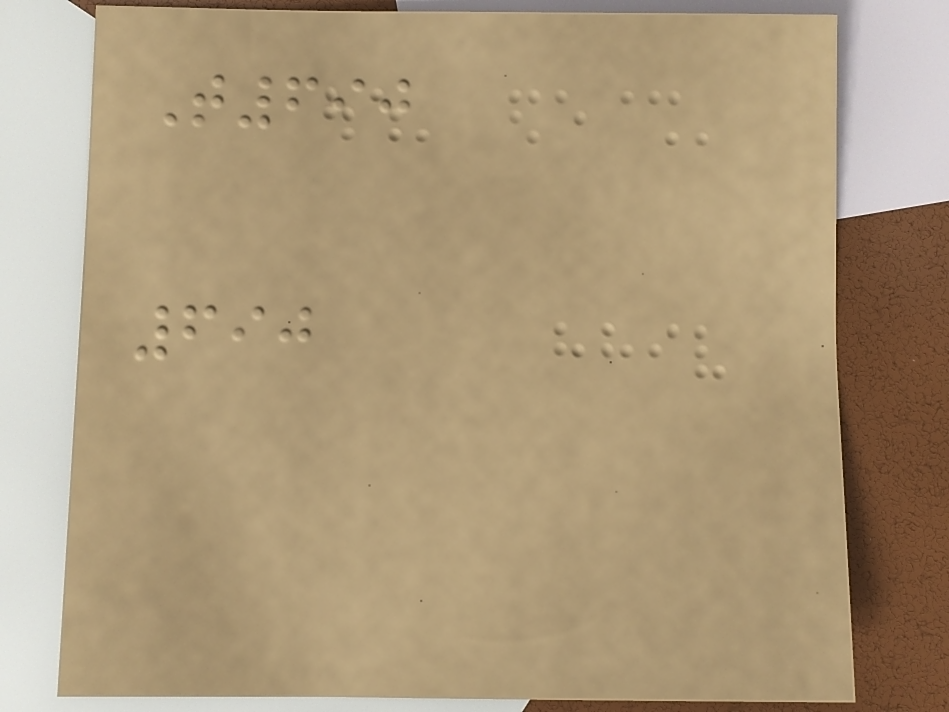T690
690
